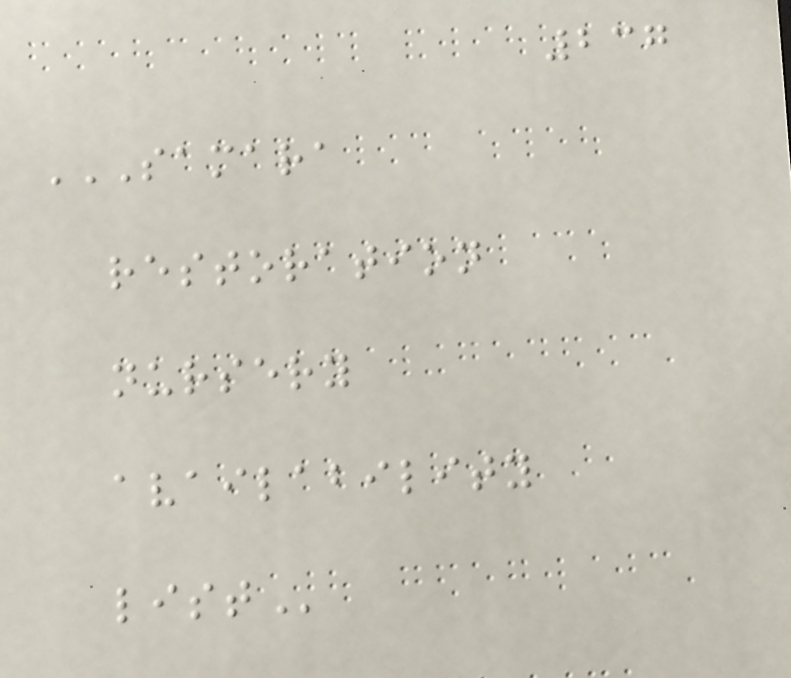237
SAMARA
RESTORATION
NURSERY
AVAILABILITY
LIST
